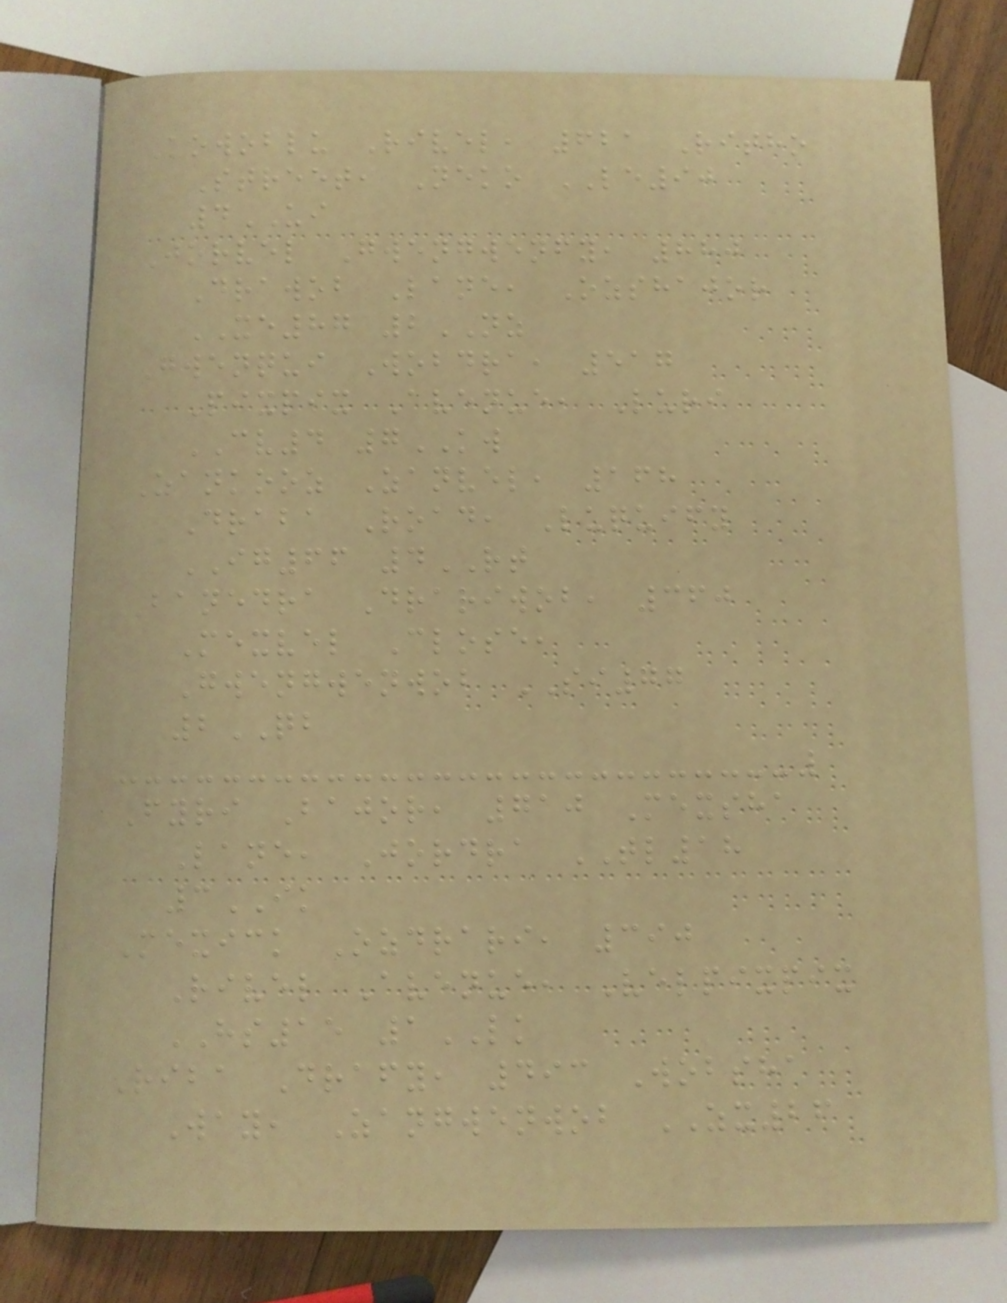Kowoblu Rivel, 621 Ritho
Street, Neko LE90
4UI
Jorvel Gwengwenfy, 880
Drawob Lane, Ozshajor
XE87 2NZ
Gwenqui Wobdra, 517
Pixpix Avenue, Luri
CV4 7KW
Zankooz Zanvel, 168
Draba Road, Luquify
IG66 4RT
Banedra Drariwob, 360
Mexvel Close,
Gwengwenwob SI77
2QB
Fyri Bajor, 710 Mexsha
Lane, Jordra TL18
3IK
Mexick Ozdrari, 390
Rivel Avenue, Velpixpix
HS15 1LK
Riba Drafy, 493 Wobsha
Way, Zangwenwob ZX26
